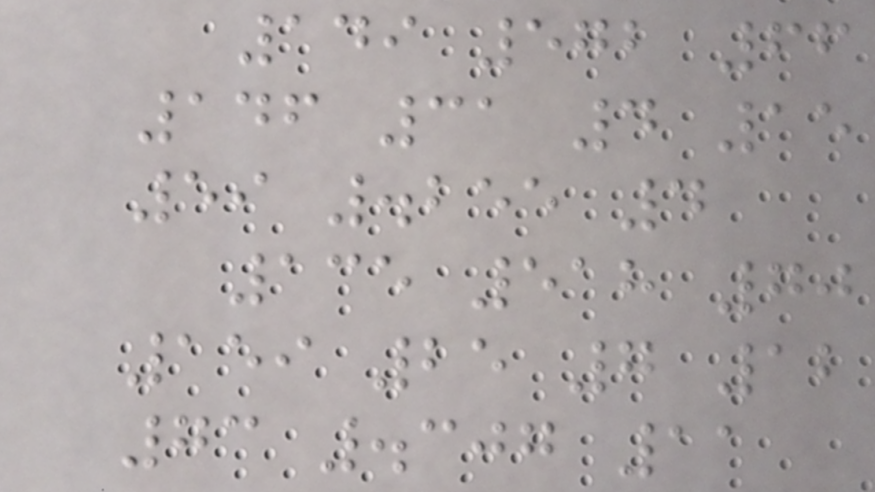149 572 66
146 31 4 15
59 .255 4
135 518 70
159 25 7 12
73 .307 11
